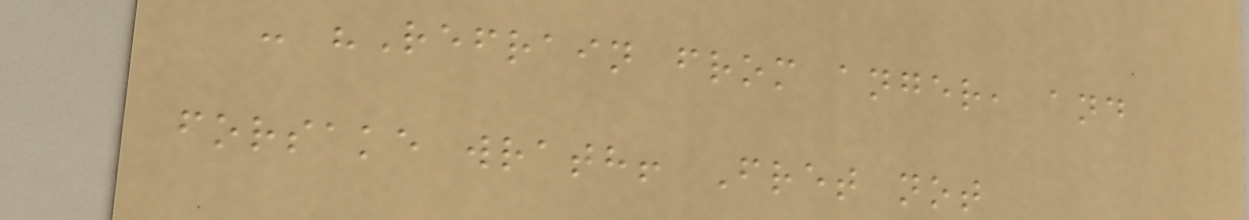- "Refrain from anger, and
forsake wrath! Fret not
